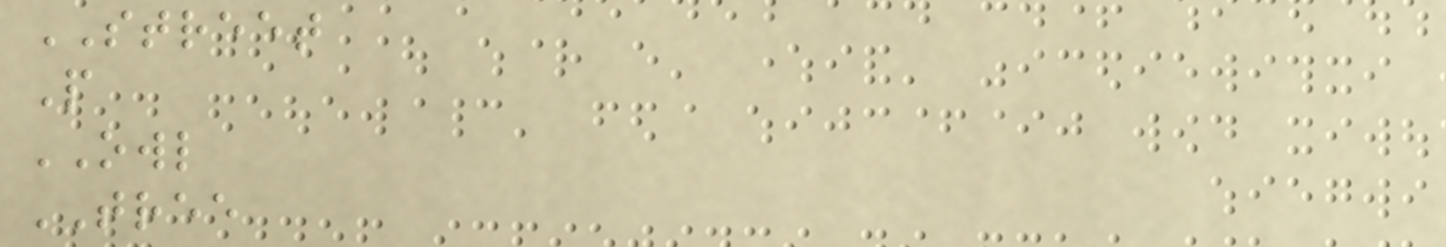STREET
P
OWL
TREE
